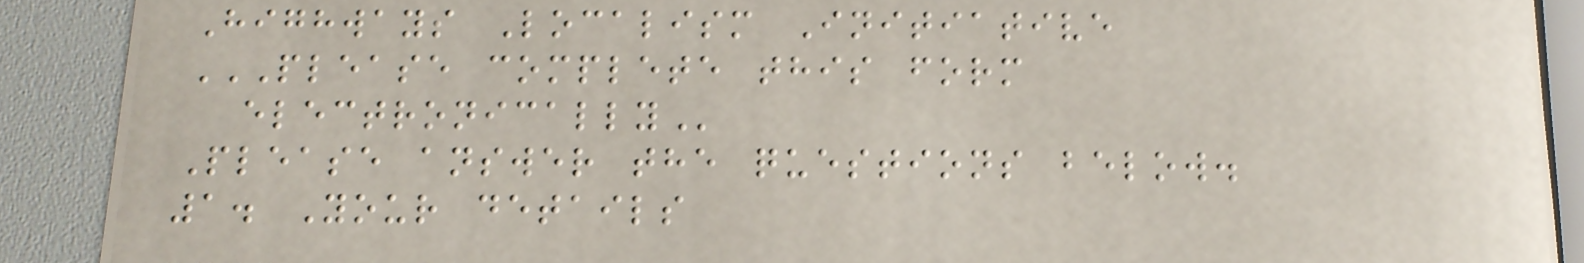Highways Localism Initiative
PLEASE COMPLETE THIS FORM
ELECTRONICALLY
Please answer the questions below.
1. Your details
